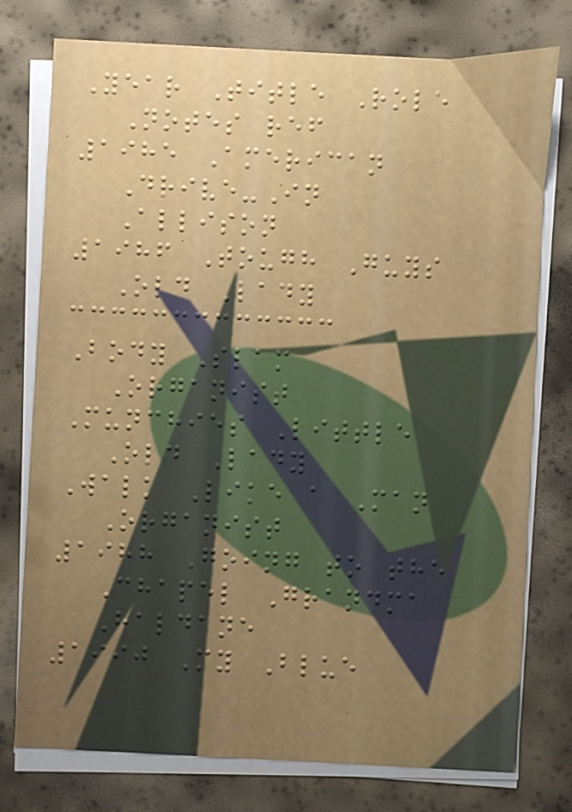Year Title Role
Notes ref
1985 American
Drive-In
Allison
1986 Tough Guys
Old Lady
Body Slam
Organist
Munchies Little
Old Lady
Walk Like a Man
Organist
1988 Going to the
Chapel Grandma
Haldane
1990 My Blue
